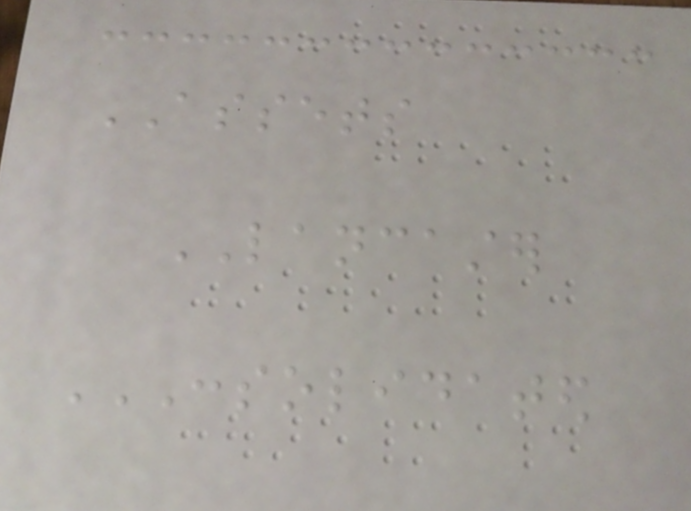ASSETS
LANCASTER
CONSOLIDATED
